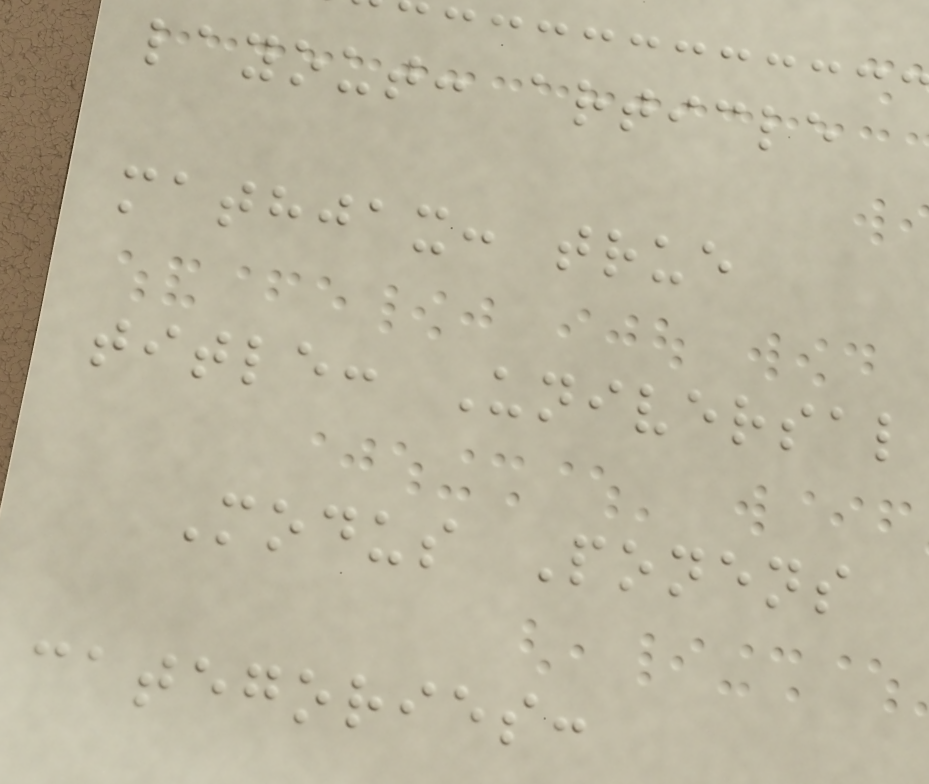layout: article
mathjax: true
title: Universal
Modus Ponens
categories:
